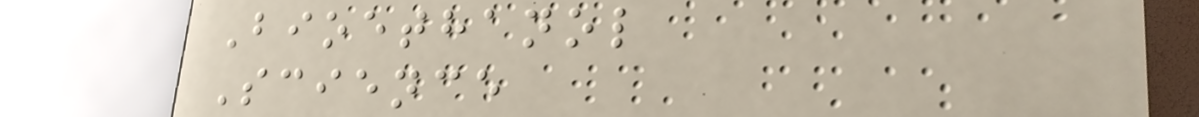Bioethanol
Science
